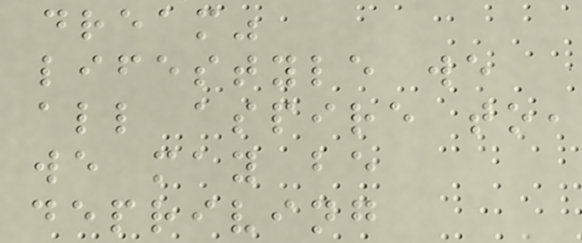dream"
lifestyle we
all aspire to,
we may be
depriving
